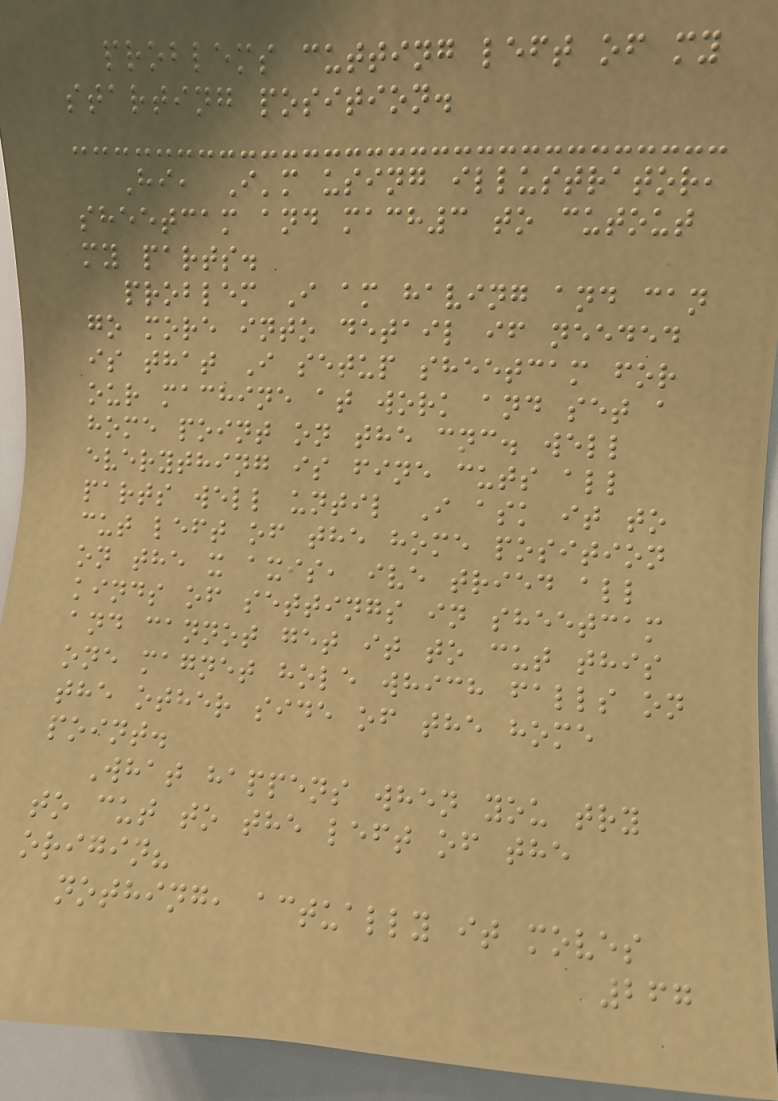problems cutting left of my
starting position.
Hi, I'm using illustrator,
sheetcam and mach3 to cutout
my parts.
problem I am having and can
go more into detail if needed
is that I setup sheetcam for
our machine at work and set a
home point on the cnc. well
everything is fine cuts all
parts well until I ask it to
cut left of the home position
on the x axis, ive tried all
kinds of settings in sheetcam
and cannot get it to cut this
one magnet hole which falls on
the other side of the home
point.
What happens when you try
to cut to the left of the
origin?
nothing, actually it moves
267
